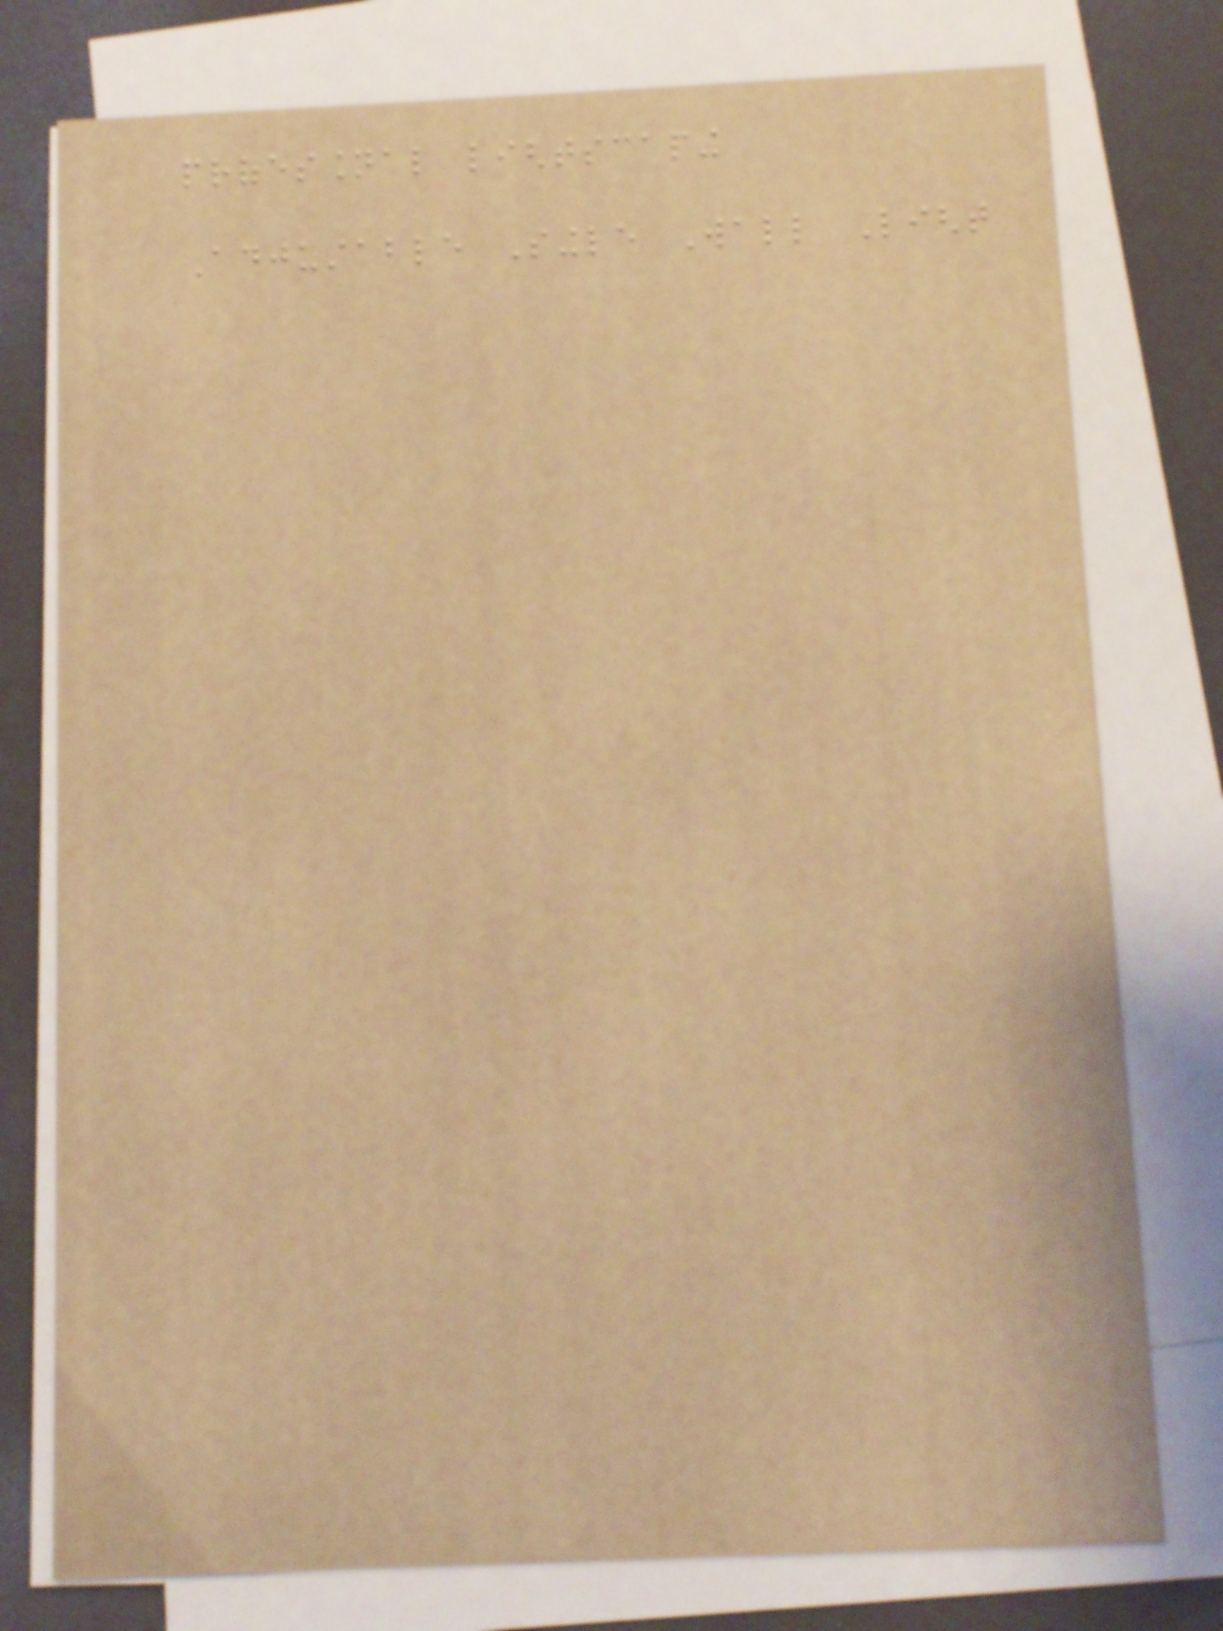professional lightscaping
Adjustable Single Wall Light
